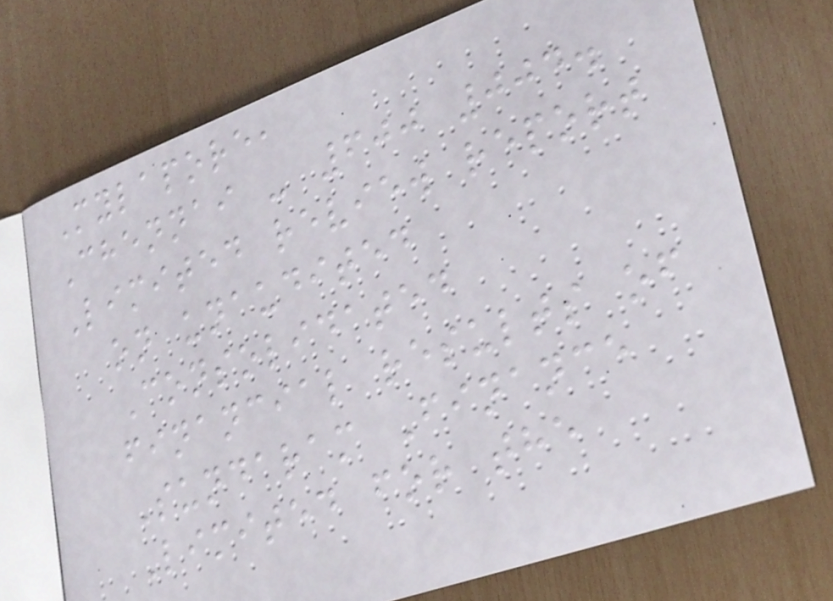Mylapore,
Chennai - 600 004.
Limited review report
on unaudited
Consolidated
financial results of
Sundaram Finance
Limited for the
